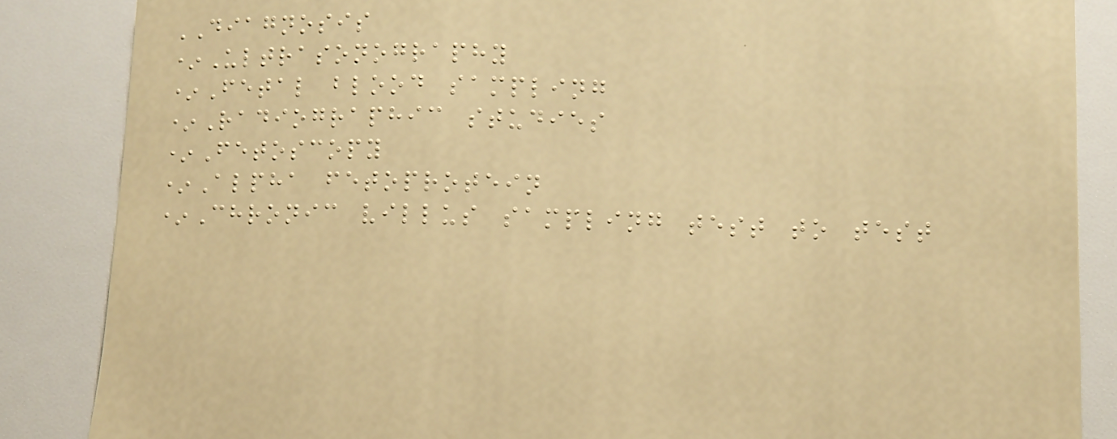DIAGNOSIS
*Ultrasonography
*Fetal blood sampling
*Radiographic studies
*Fetoscopy
*Alpha fetoprotein
*Chronic villus sampling test to test
